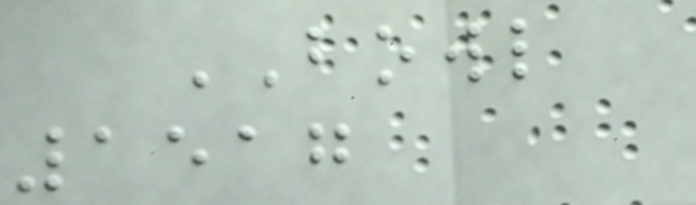BOWL
1517
